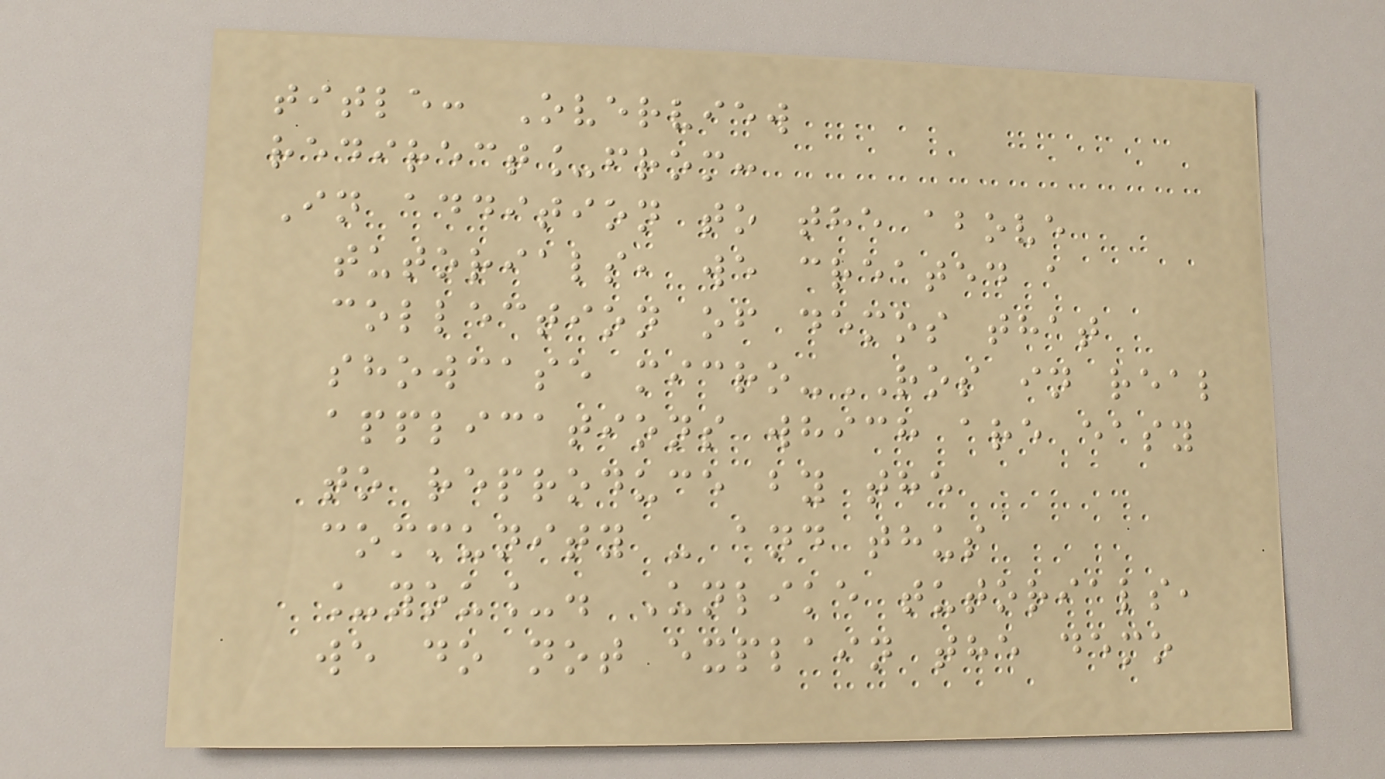title: Overview
redirect_from:
In addition to the above
tutorials, we created a
collection of demos that
showcase micro-ROS in real
applications which are easy
to reproduce by the
community - and thus
_you_. Unlike tutorials,
we do not explain the demo
